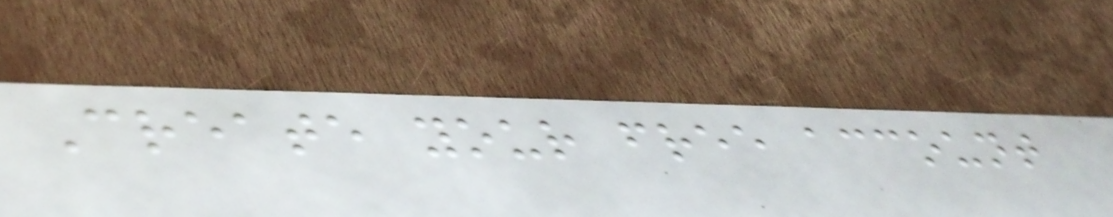Create your free account
